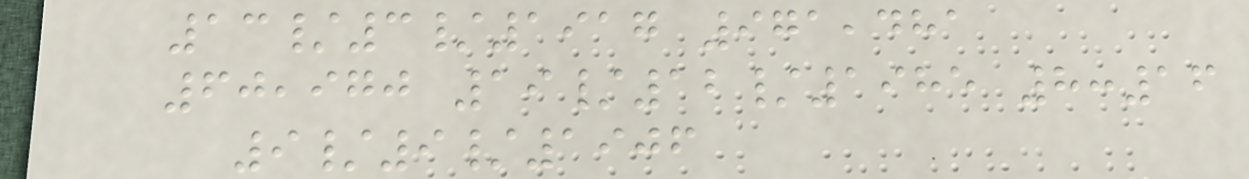13/3/1917 971,481
60,970 19/12/1985 8:16
9/9/1906
